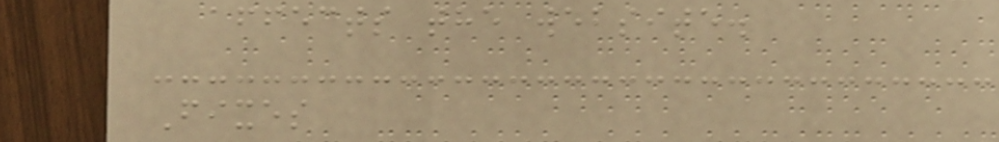affects the website.
Fixes
